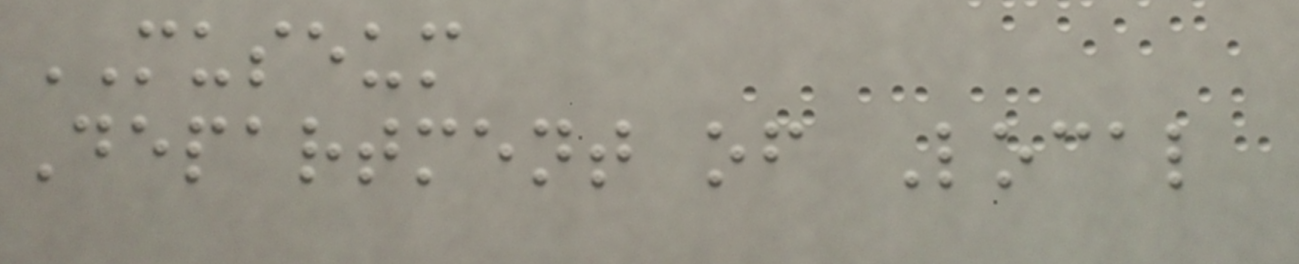MUSEUM
Department of Local
